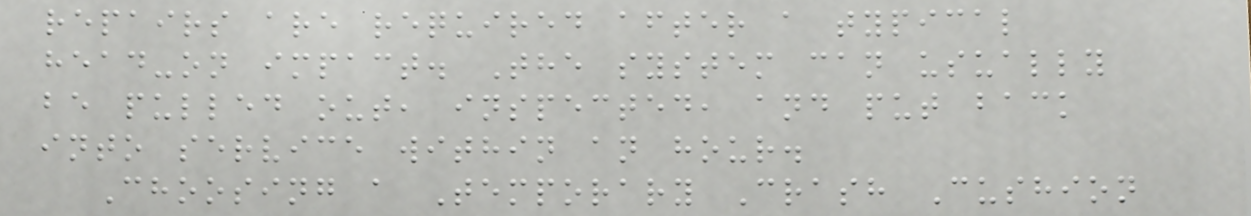repairs are required after a typical
head-on impact. The system can usually
be pulled out, inspected, and put back
into service within an hour.
Choosing a Temporary Crash Cushion
